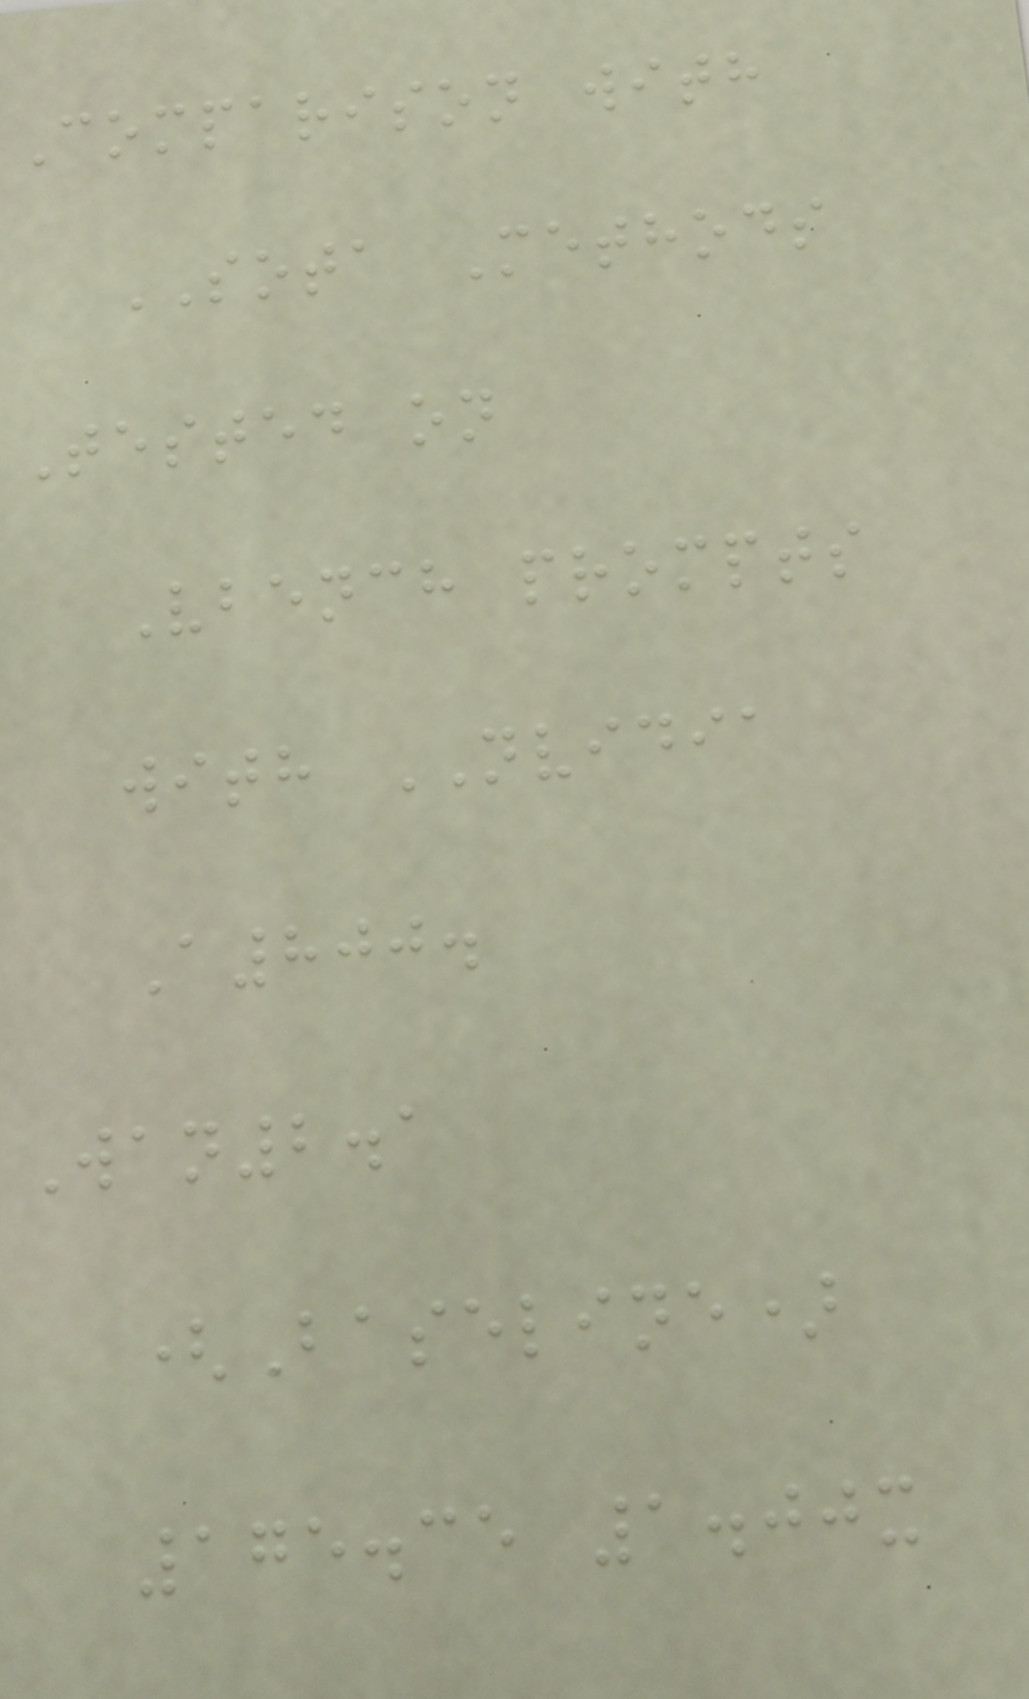Comparison with
SOTA Methods
Tested on
Vbench prompts
with NVIDIA
A800.
Wan2.1
(Baseline)
175.35 1.00x
